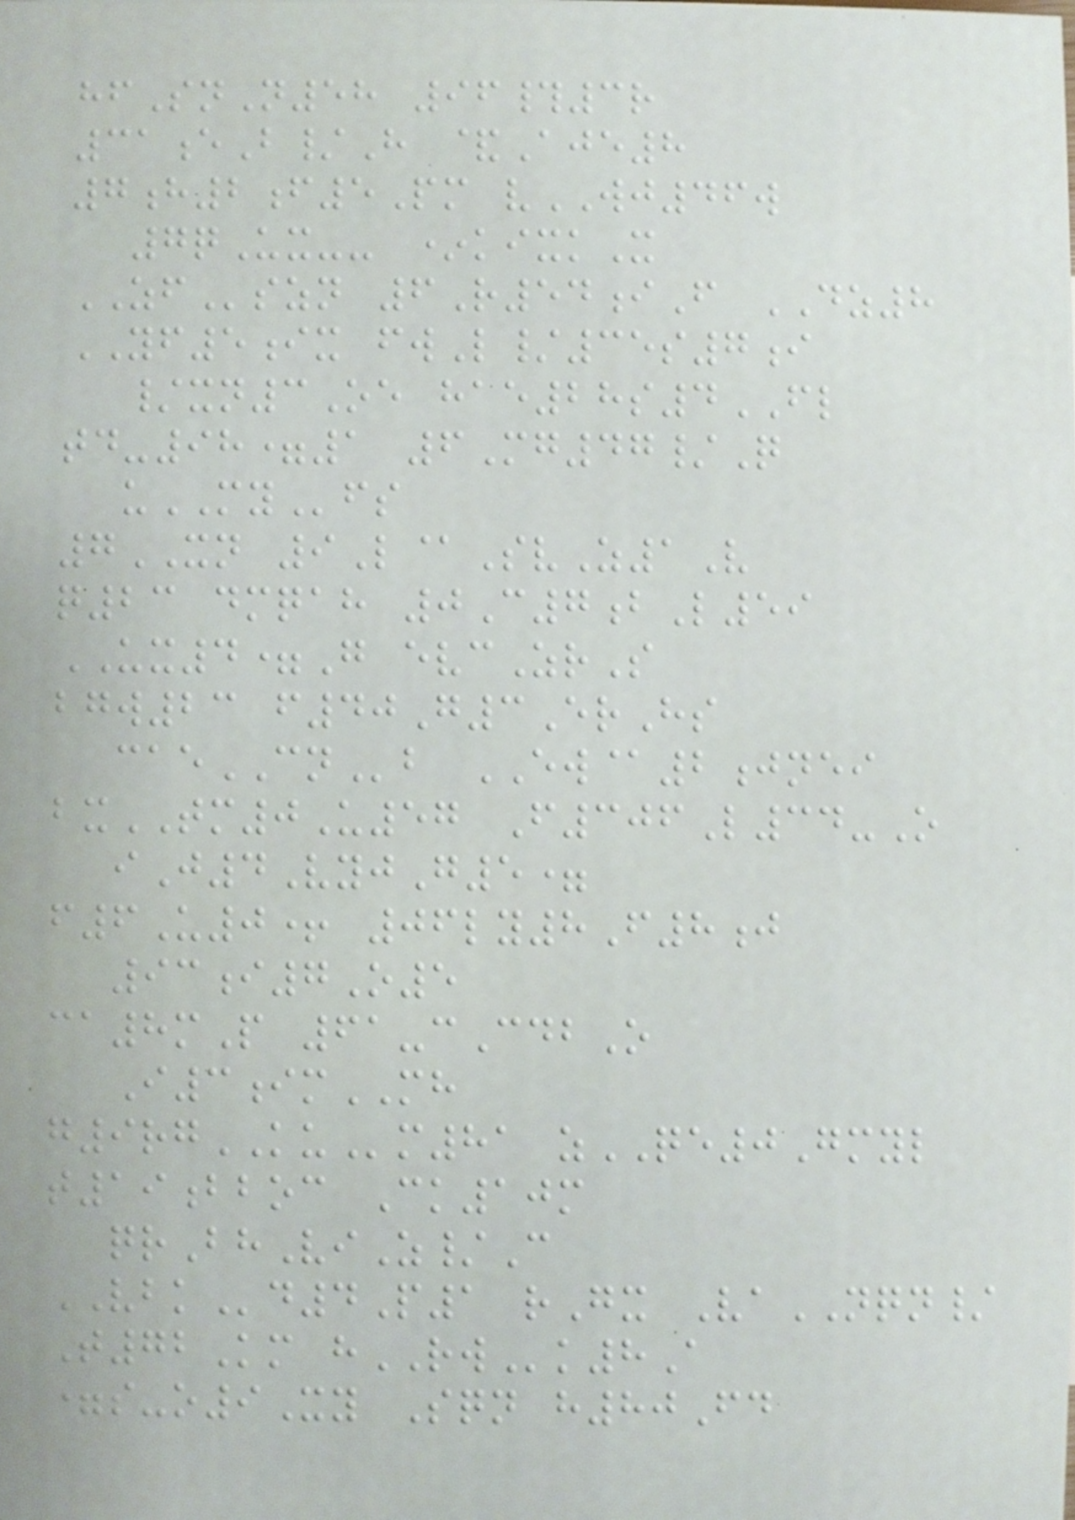hfSnN58 96#3r
31eB/H &Aje8
7h2f5Pm vWJ46w
7qUx-- *kixkX
ZFszn 6R54iF DZ8
YF5ix fwL/35s7i
/xn3Oe hae28s4FL
td-98=1 6Mg47/Q
uMYfs
7XN 9L@SvZ1V
q23 dmqah 0C7bL59
UX4=G evcZrS
bgw23 f40G3ErHs
caeCNb EW@2jnei
bxTM0U57 F306L34-O
iJ4VyjG5=
f6U0+ 06ly8F8j
93i7O5
ca8mP 61-cCdbO
I3imMH
g9rgKUm81 zQE0Gmyl
t19bboc Ck10m
qrBhViZ/C
VBKd4P1 rGx VaNQN/
T72Km hRWk8A
=s-o9Xy Sqn h80Fd
